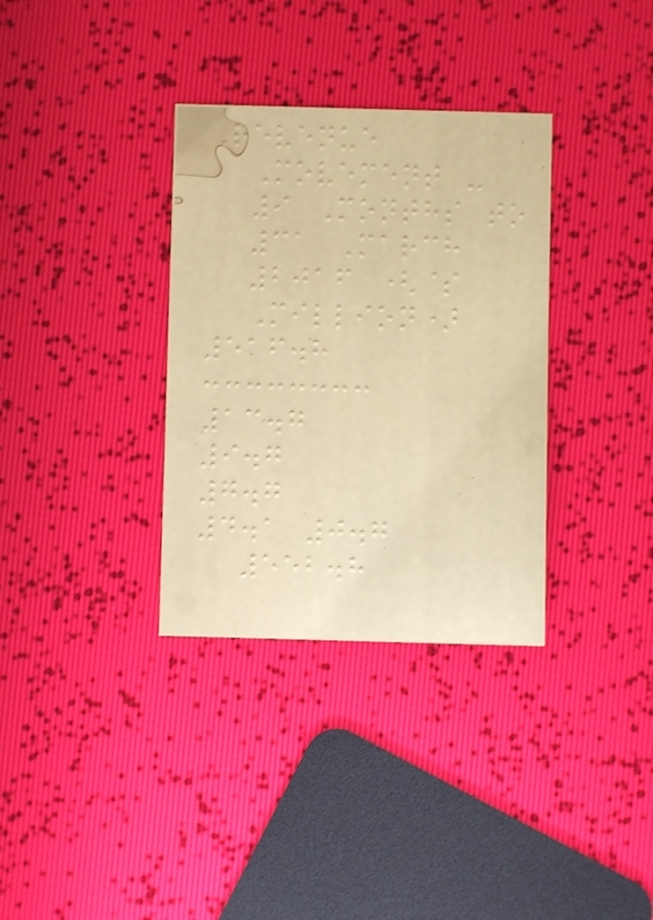Revenue
Movement -
9 Months to
31 March
2016 ($
Million)
516.8
13.7
9.7
7.7
4.1 0.7
552.8
